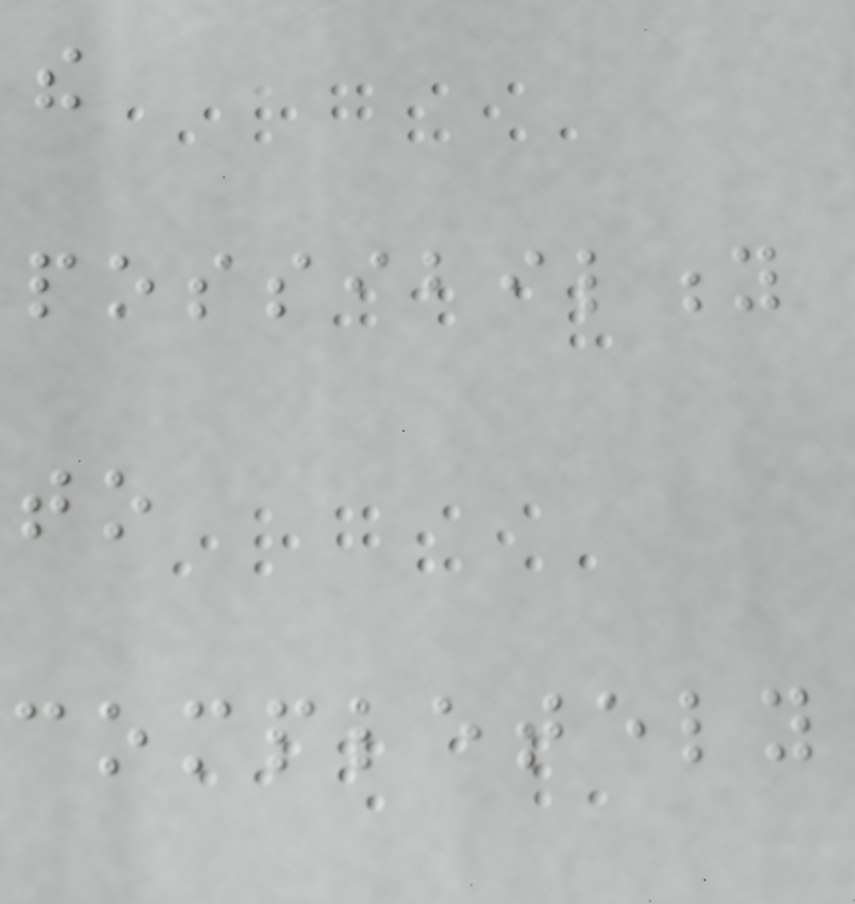the
possibility
to
completely
